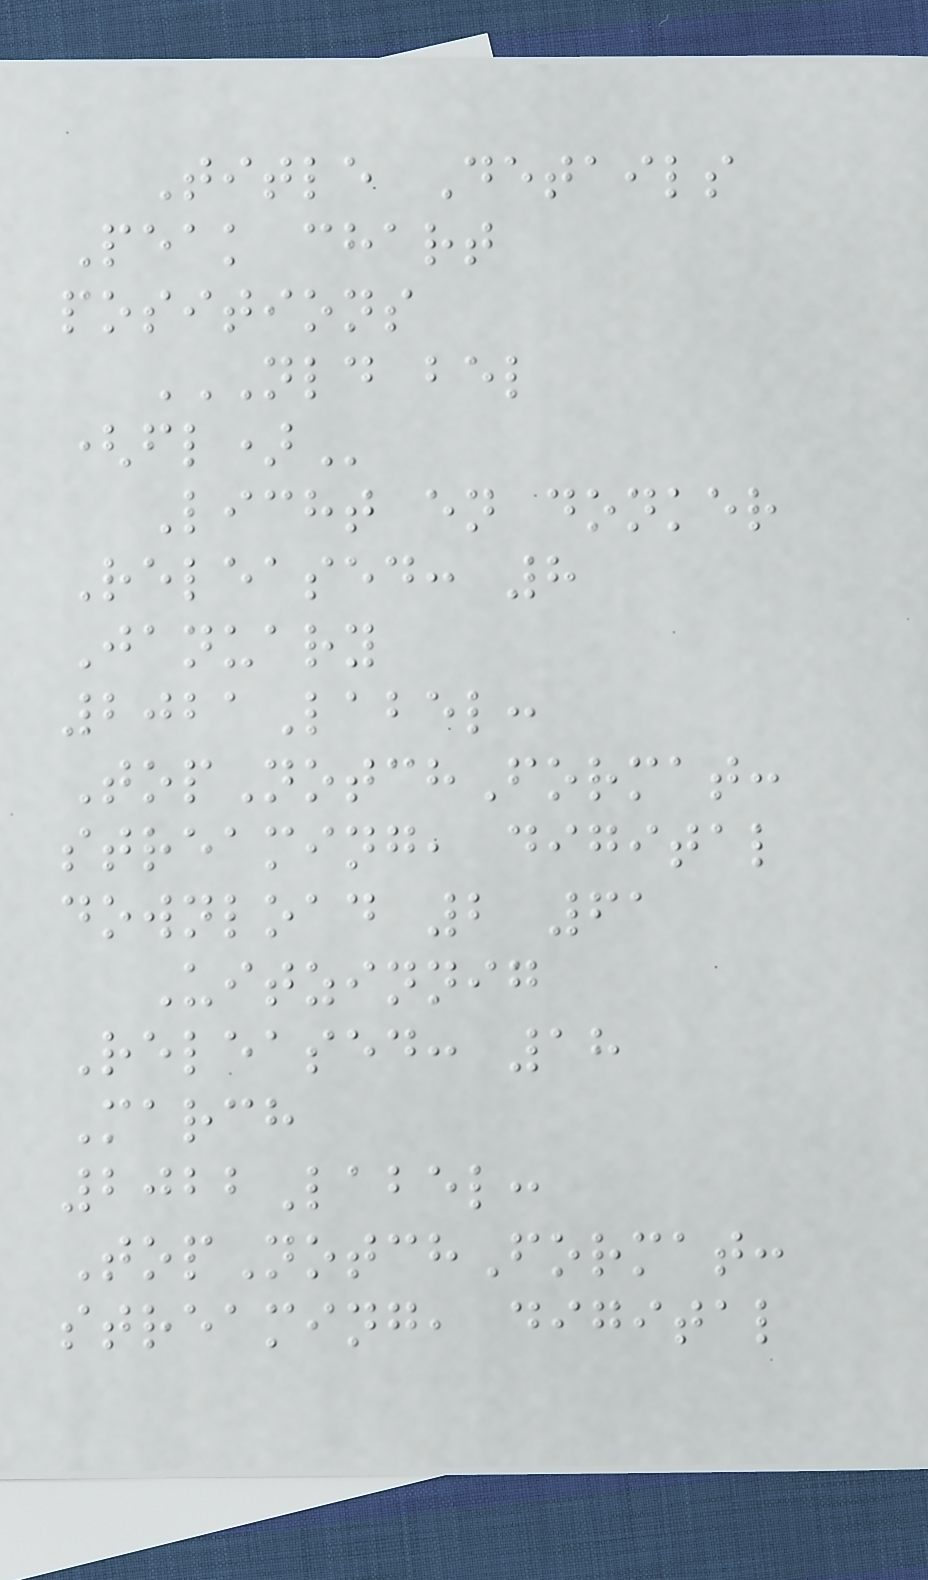Title Details
Peak chart
positions
NLD BEL
(FL)
Licht en donker
Released: 8
January
2021Label:
TopNotchFormat:
streaming, digital
download 2 61
Uitzinnig
Released: 18
March
2022Label:
TopNotchFormat:
streaming, digital
